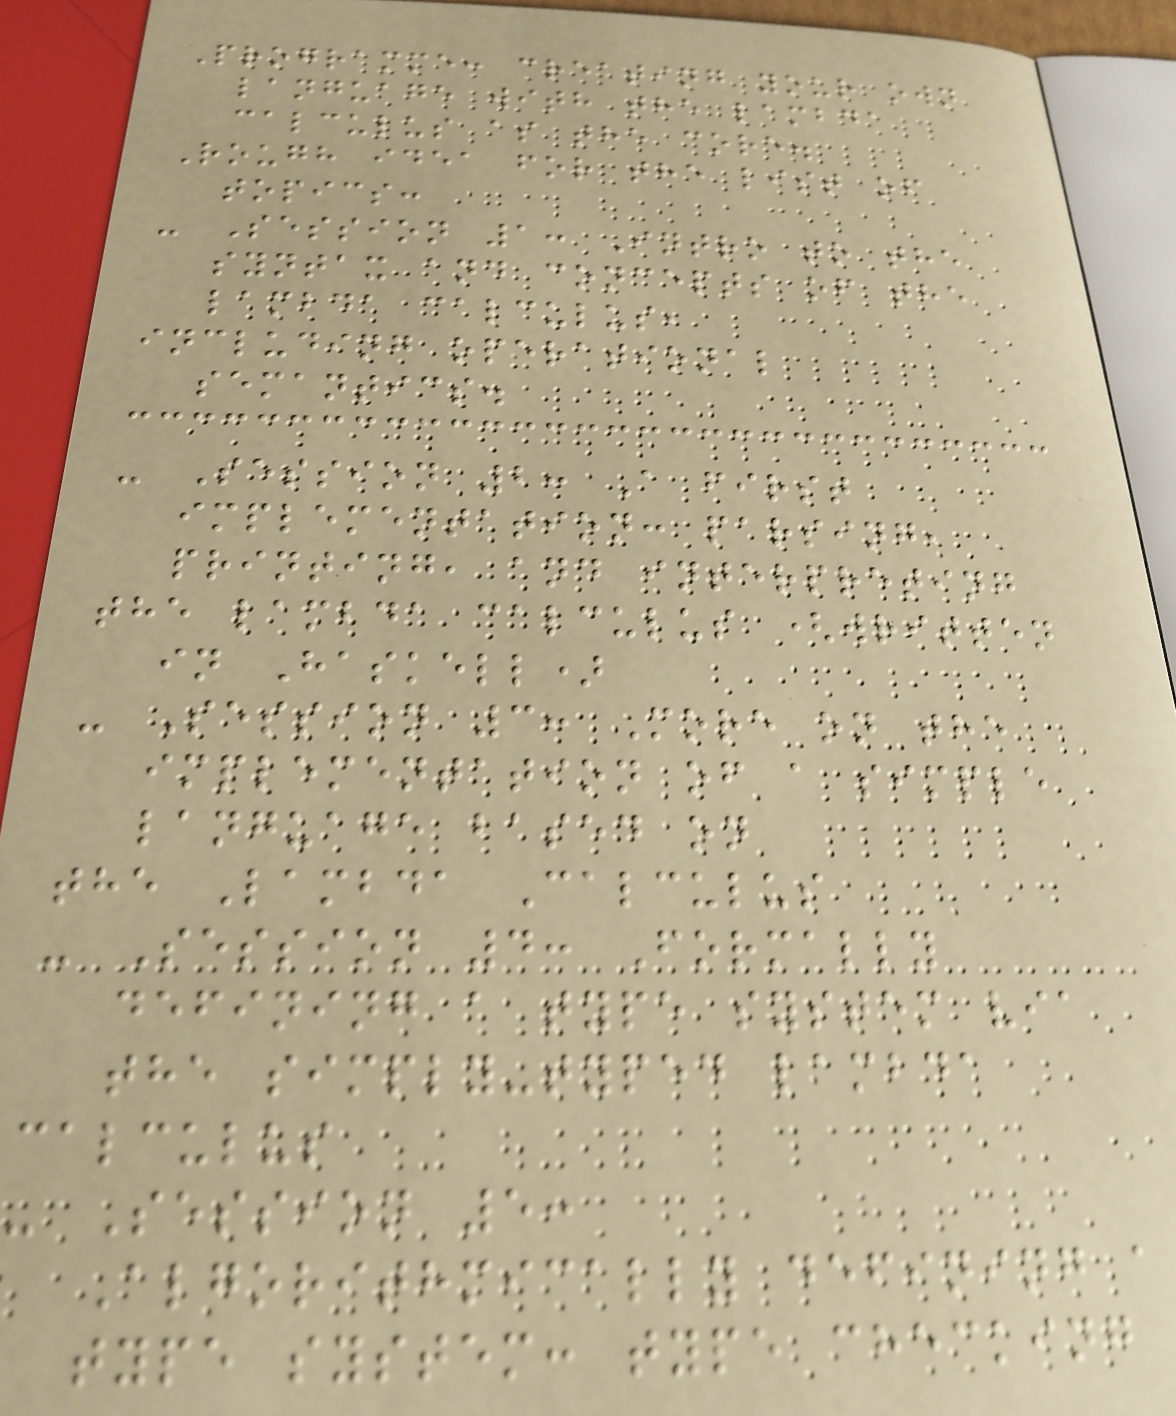Programme: creating your own
language with the lambda
calculus as the core.
Rough idea for the list of
topics:
- Session 1: Intro to the
syntax and concepts of the
lambda calculus,
including operational
semantics.
- Session 2: A first
implementation: parsing,
printing, and interpreting
the lambda calculus (written
in Haskell)
- Session 3: More on the
implementation of a simple
language based on
the Lambda Calculus
- Session 4: Formally
defining a type system via
the simply-typed lambda
calculus
- Session 5:
Algorithmically defining a
type system: type checking
